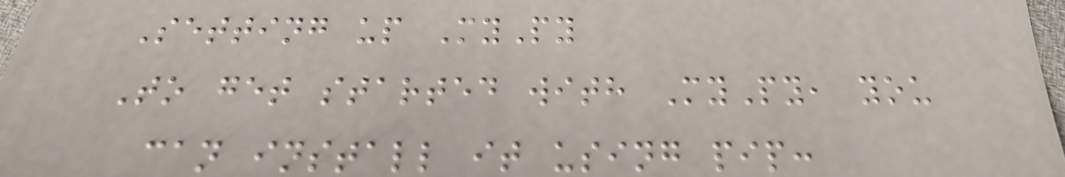Setting up MyPy
To get started with MyPy, you
can install it using pip:
